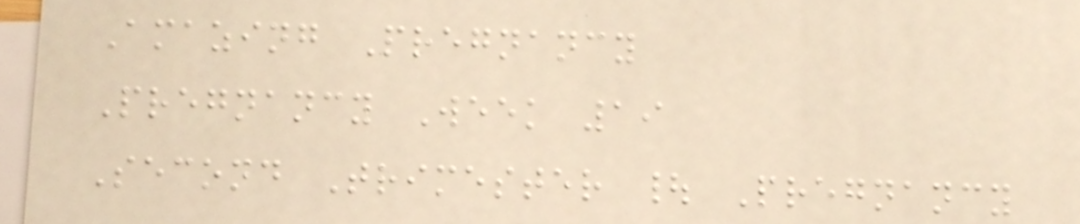Amazing Pregnancy
Pregnancy Week 19
Second Trimester | Pregnancy
